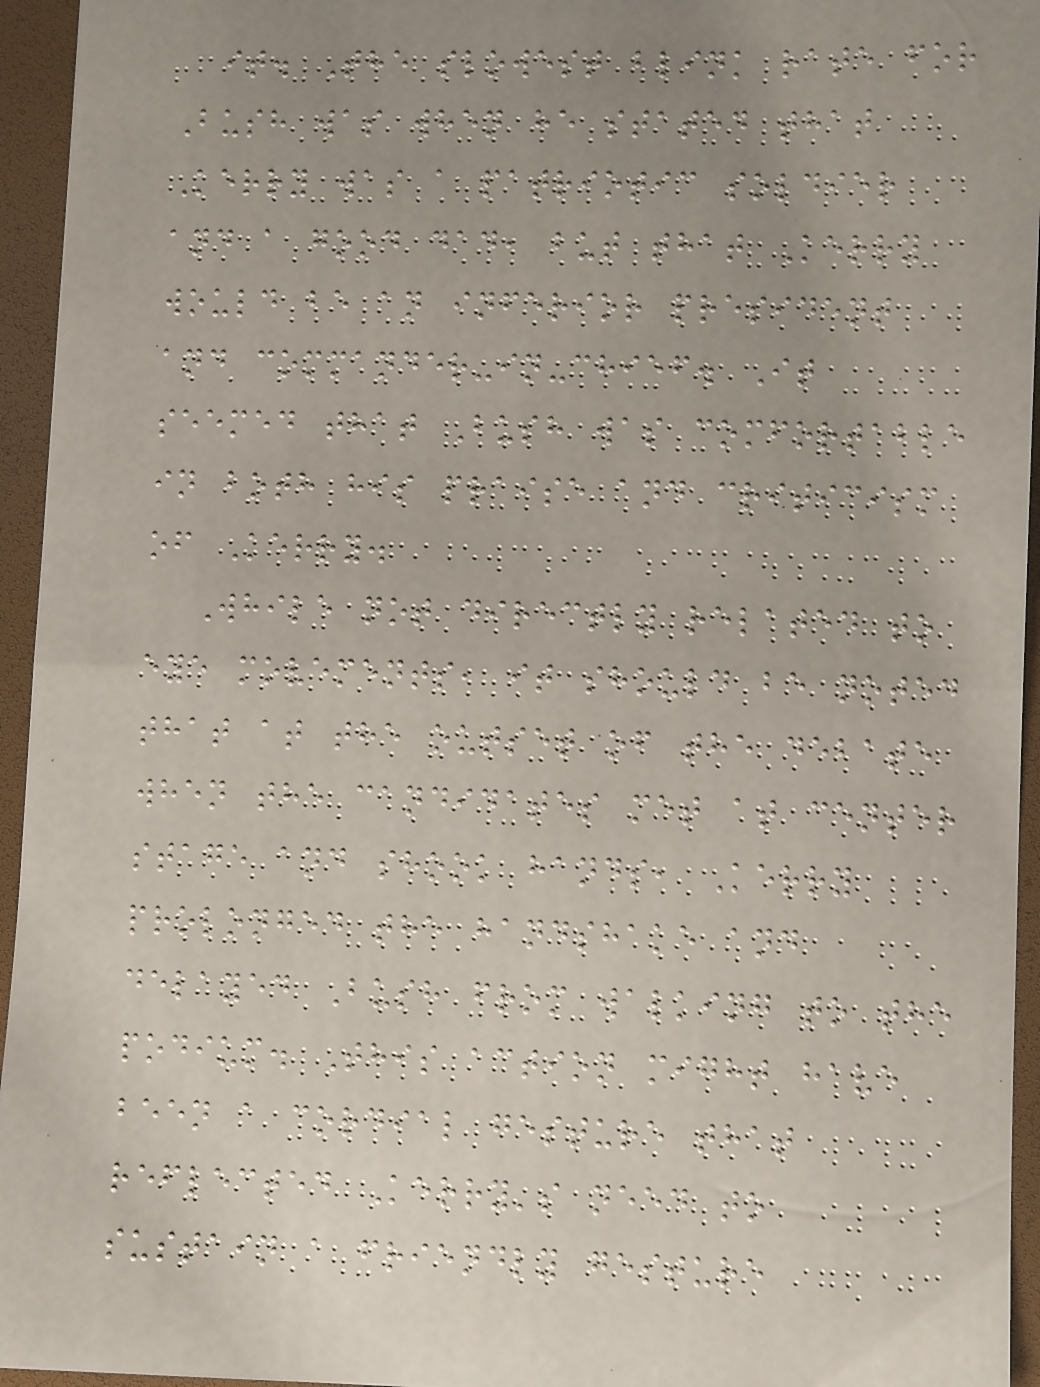it. The slowest blink rate for
Bush was when he stated that
Kerry was a patriotic soldier
and a good dad, but that Kerry
would be an inferior president
and commander-in-chief. It
seemed that Bush was comfortable
in both his praise and criticism
of Kerry.
While not directly related to
eye movements, it should be noted
that at the outset of the debate
when the candidates met at center
stage and shook hands, Kerry
prolonged the handshake and
delayed Bush from walking to the
podium. This action might have
been a cordial gesture that
reflected Kerry's need to
sustain a friendly gesture
